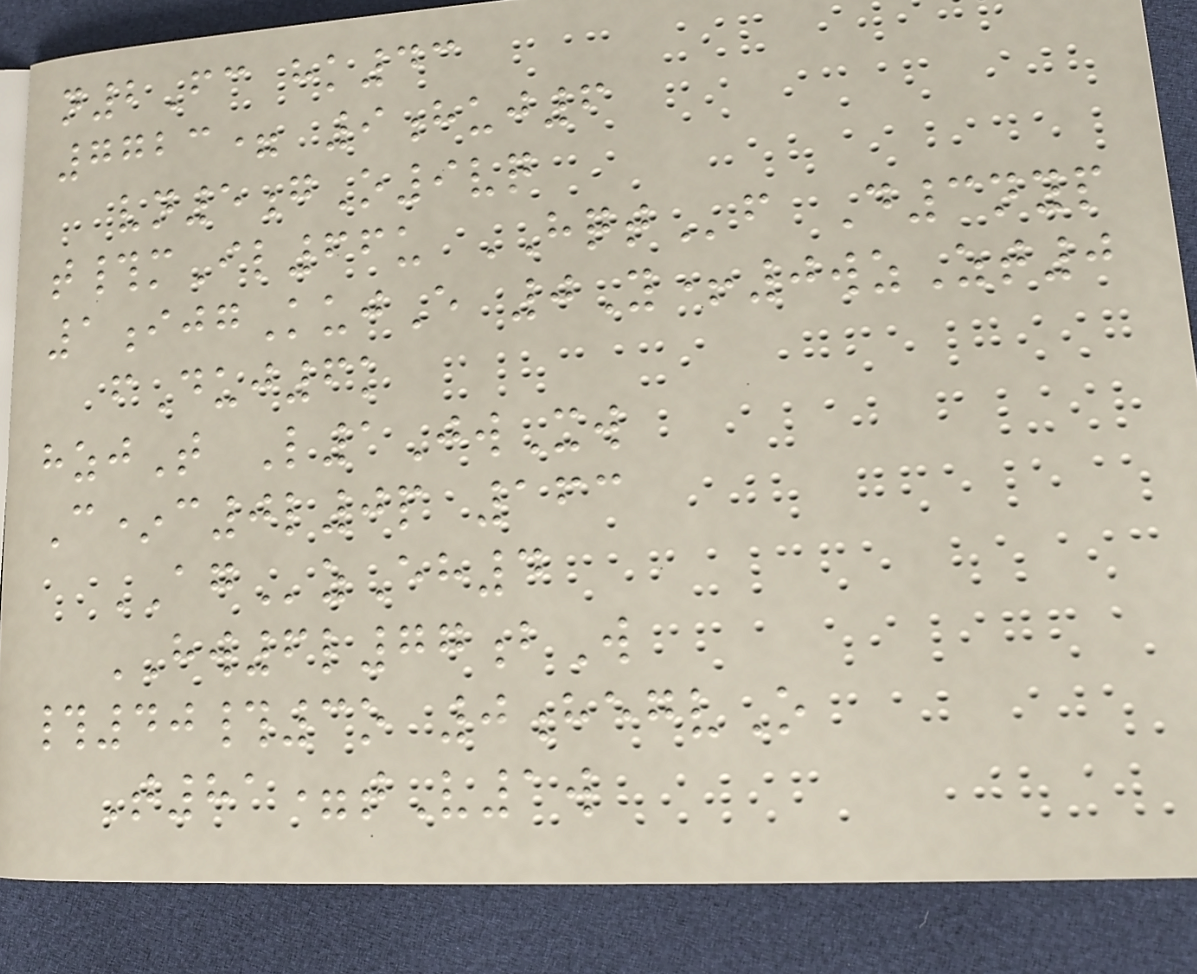n2Fc hk43
7723= 9huj6
vn5gO9vq
t#mIl66u HQTf D3nyp
1ijgKujE 0Y+0wzZt0
fDuj6k
hzjT L1JwXw
C*c0l0p 163
AGzEh4
HW6l77bW
#40#3o 0hegvO
T81=tV1w
